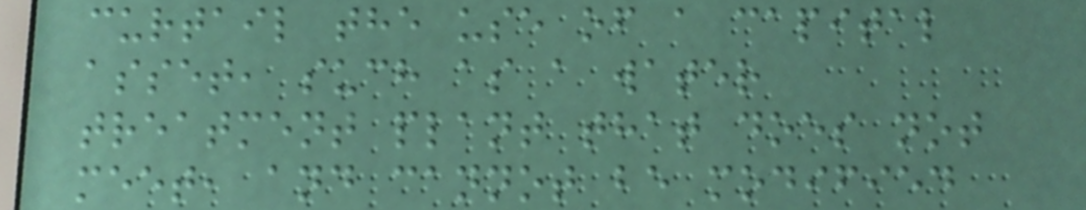curtail the use of a capital
asset, such as a water
treatment plant that does not
meet, and cannot be modified
